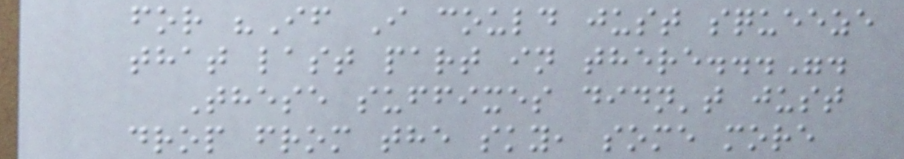for "If I could just squeeze
that last part in there...".
These suffixes didn't just
drop from the sky, some more
